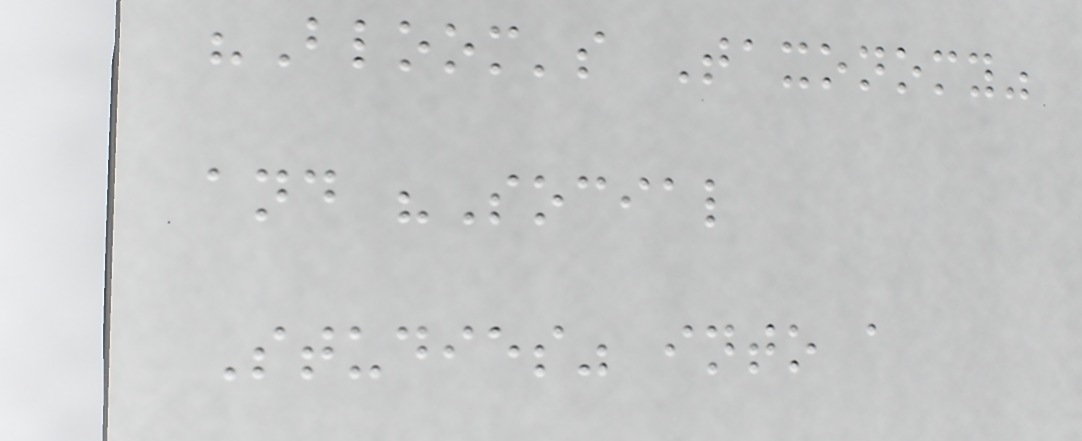"Bloom's Taxonomy"
and "Social
Studies" into a
